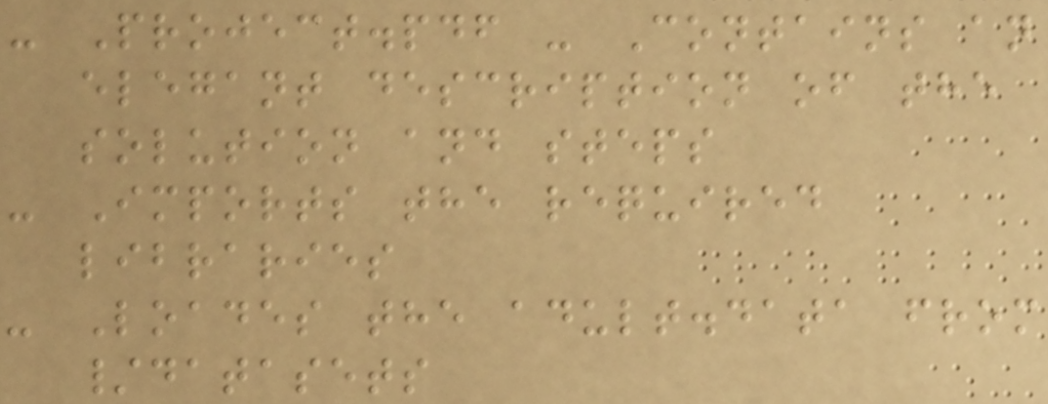- Project.pdf - Contains an
elegant description of the
solution and steps
- Imports the required
libraries
- Loades the adult.data from
/datasets
